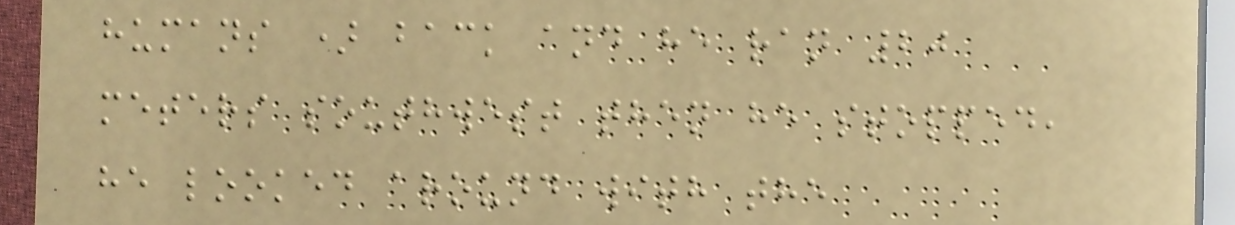humans ) back and he ran 20
meters southwest then he stopped,
he looked around with the
